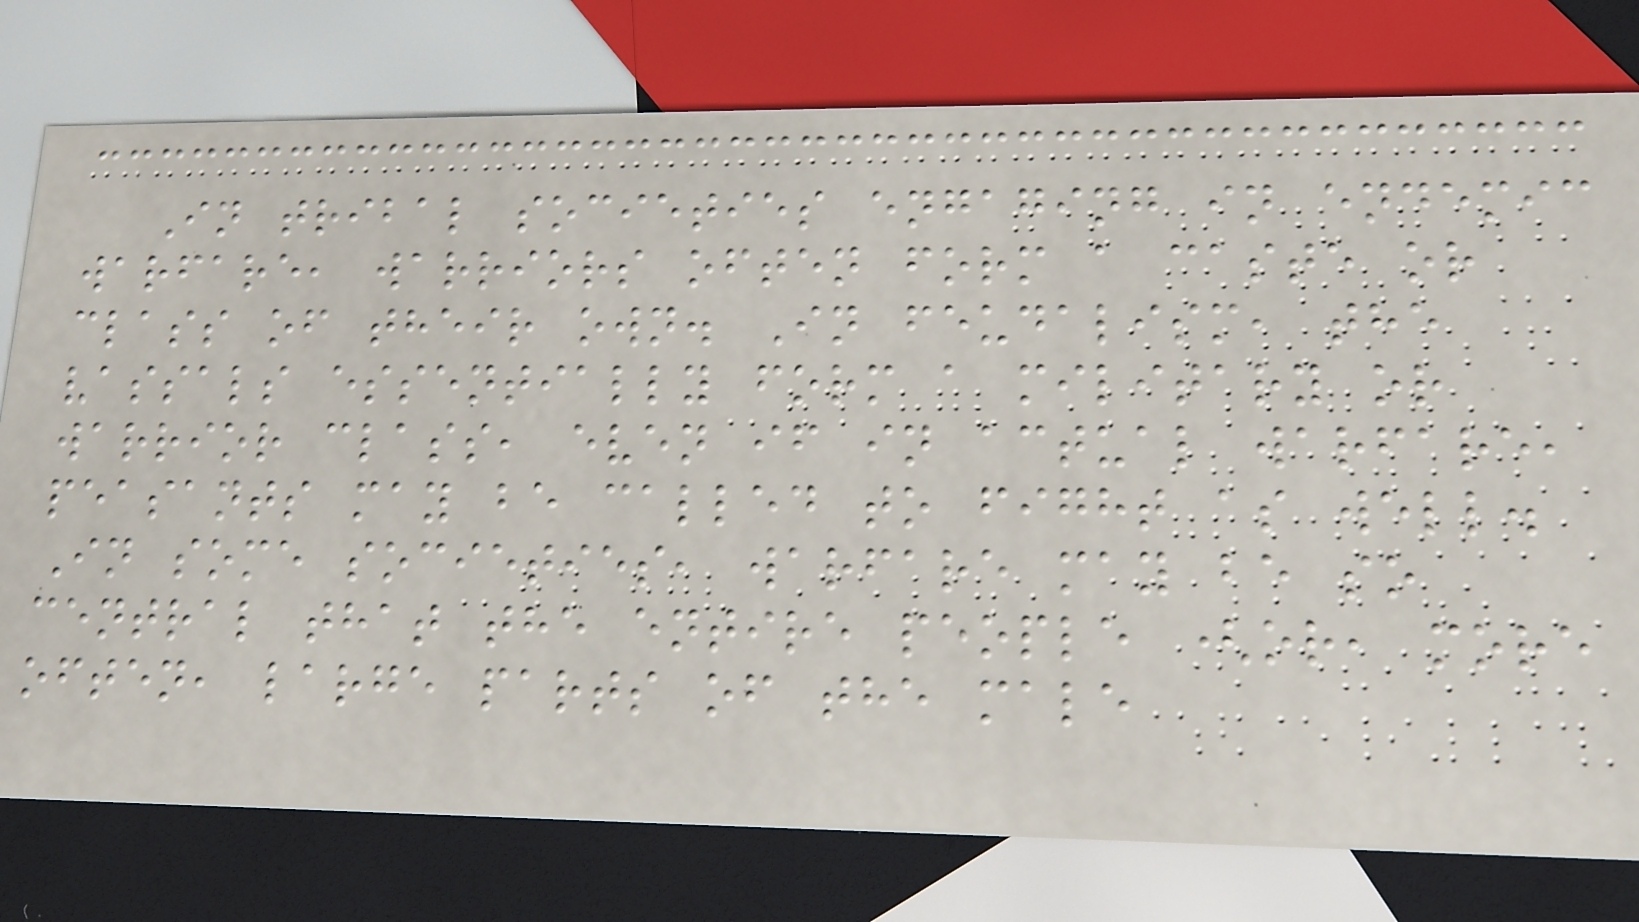In tribal societies engaging in endemic
warfare, warriors often form a caste or
class of their own. In feudalism, the
vassals essentially form a military or
warrior class, even if in actual warfare,
peasants may be called to fight as well.
In some societies, warfare may be so
central that the entire people (or, more
often, large parts of the male
